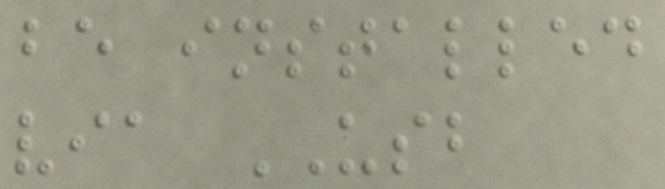be installed
via USB
